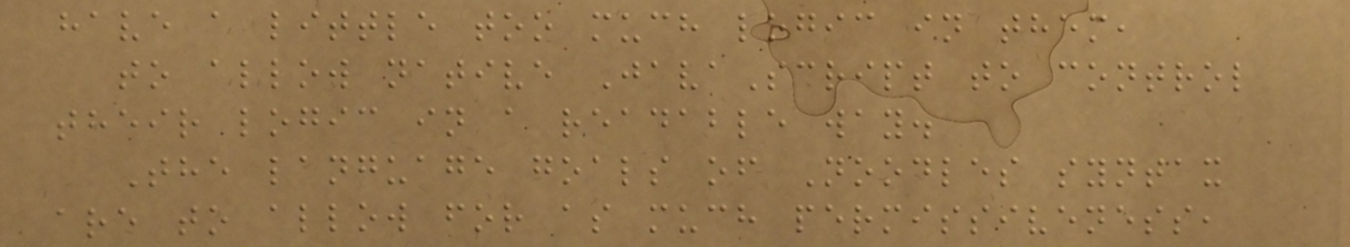have a little too much logic in them,
to allow native JavaScript to control
their logic in a readable way.
The language goals of Noodles syntax
are to allow for as much permissiveness,
